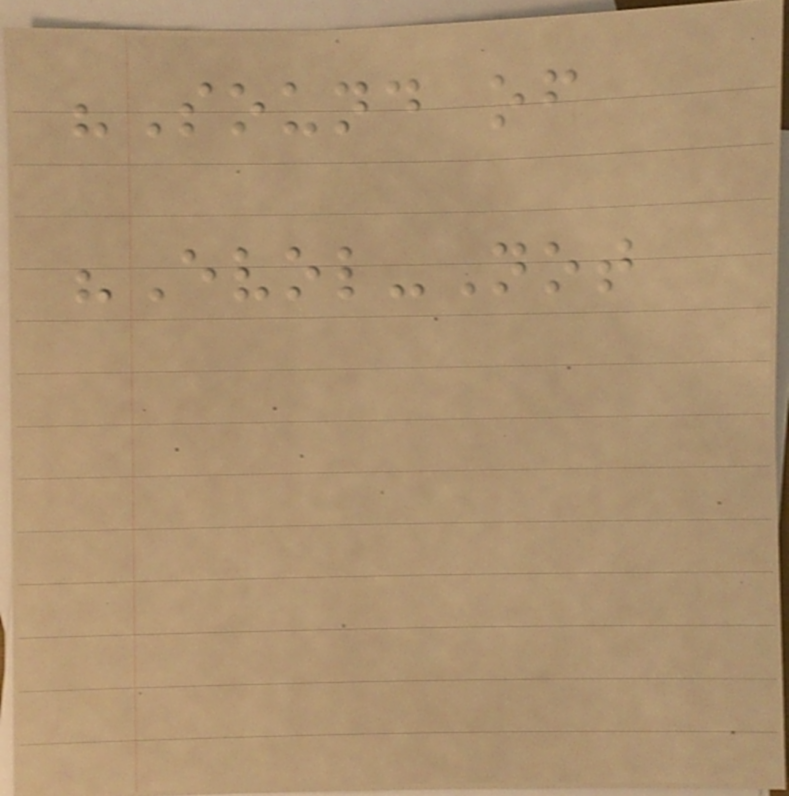"Sound of
"Evol-Not
